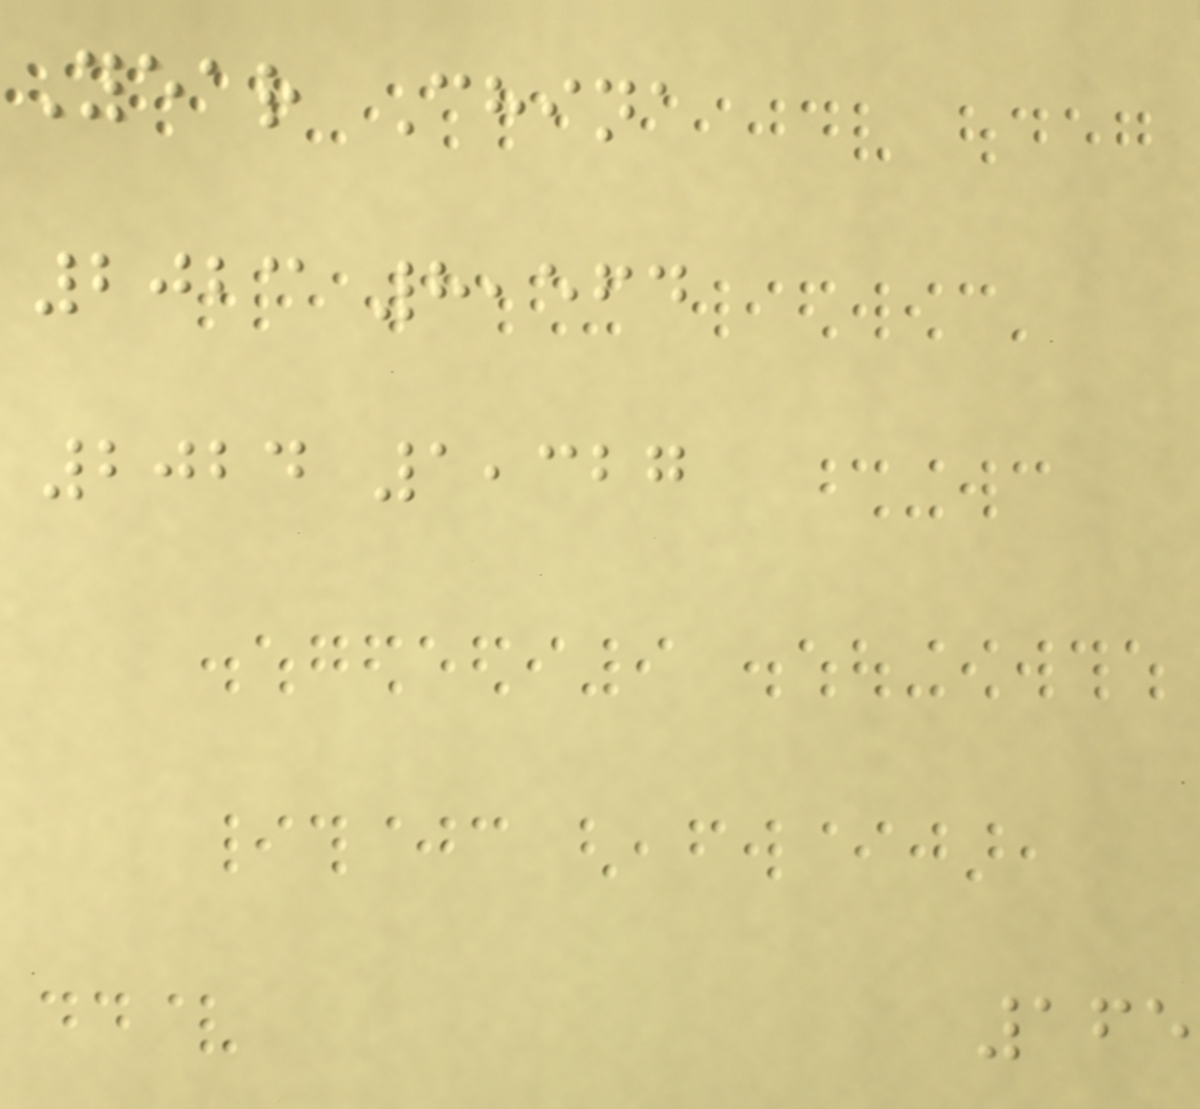Year China
2023 8,564
2024 1,327
165
